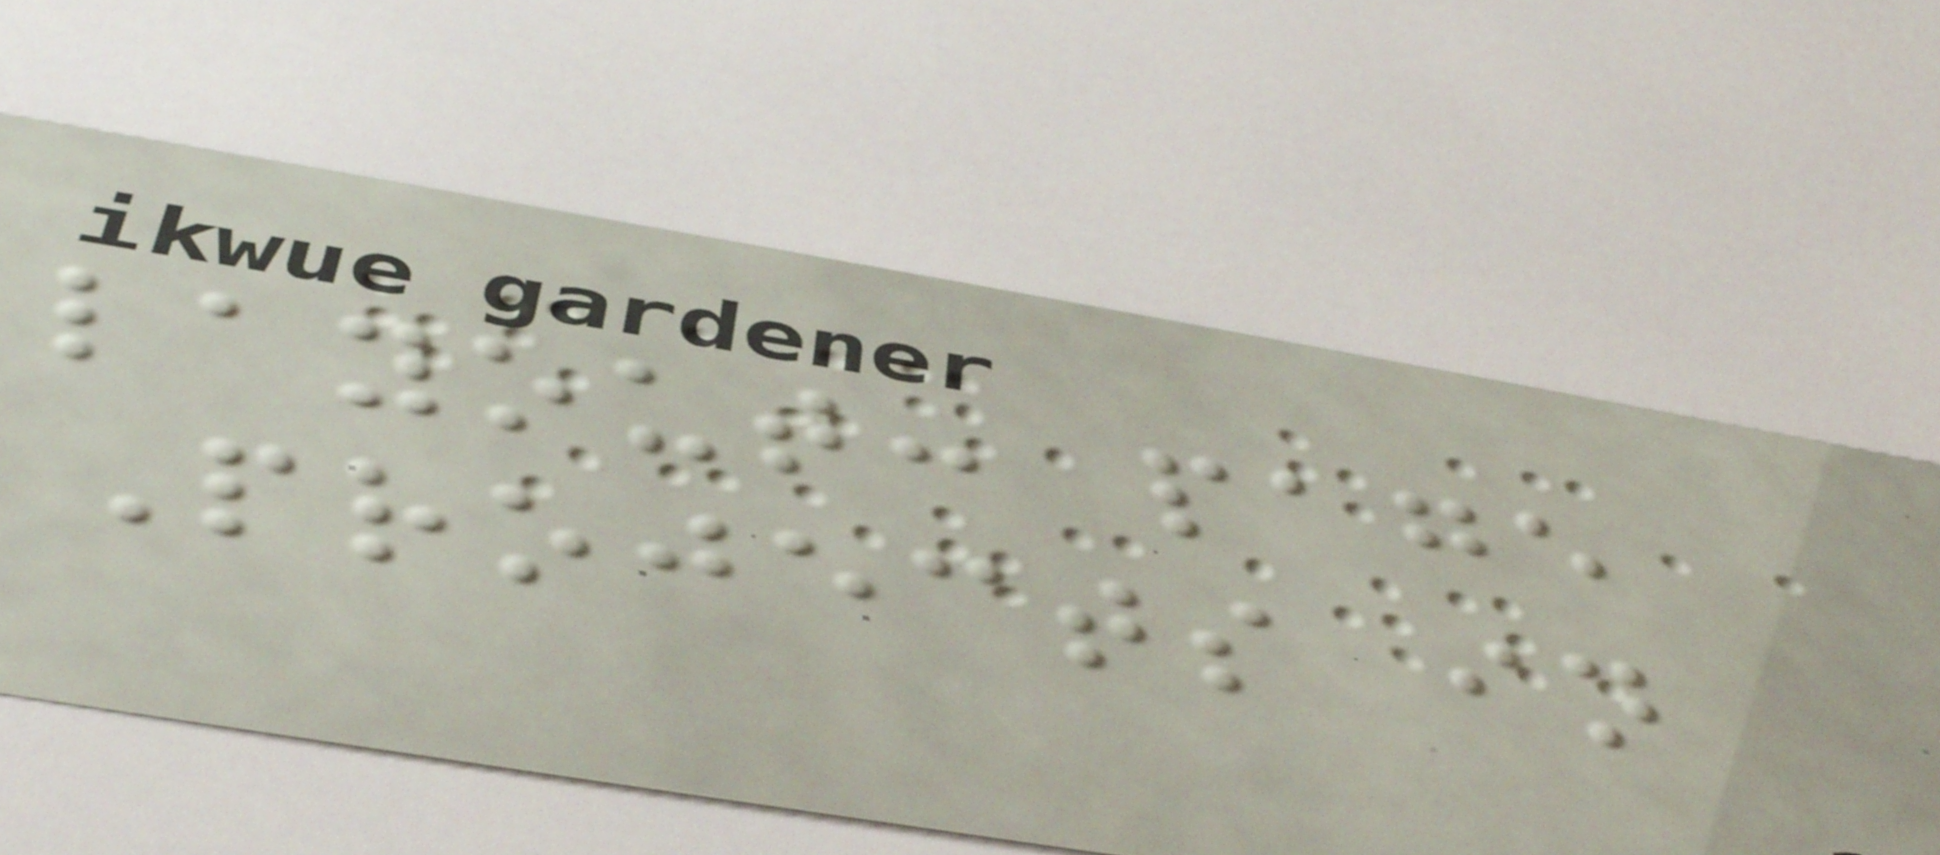layout: page
Projects in
